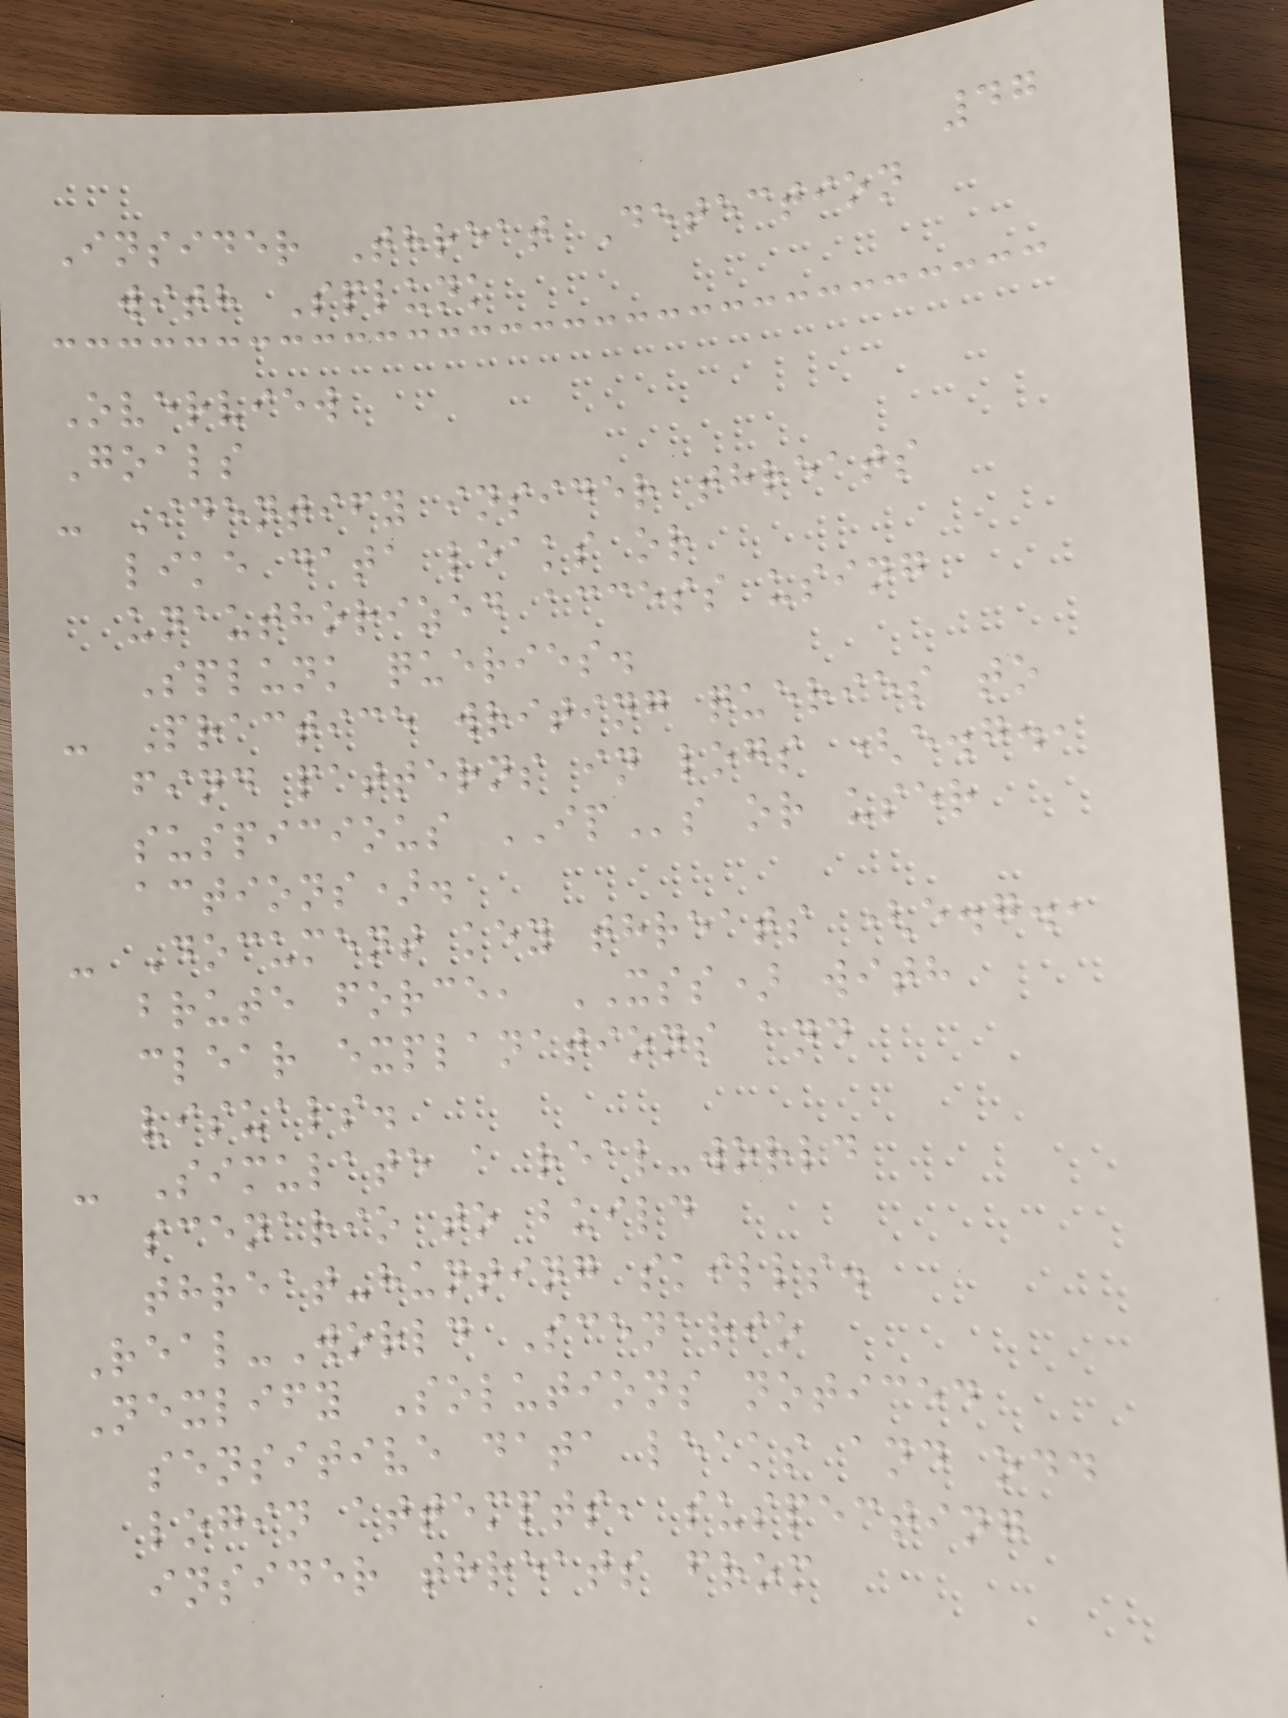47
Insider Threat Detection
with Splunk
Overview
Goals
- Identify insider threats
like data leaks or
unauthorized access using
Splunk queries.
- Practice writing queries to
find patterns in logs (e.g.,
suspicious IPs or user
actions).
- Document key threats (e.g.,
brute force, XSS) with
clear explanations and
visuals.
- Simulate a real-world
scenario to build
threat-hunting skills.
Real-World Scenario
Nexlify Solutions noticed
sensitive data leaks and odd
login attempts, suspecting
insider threats from
